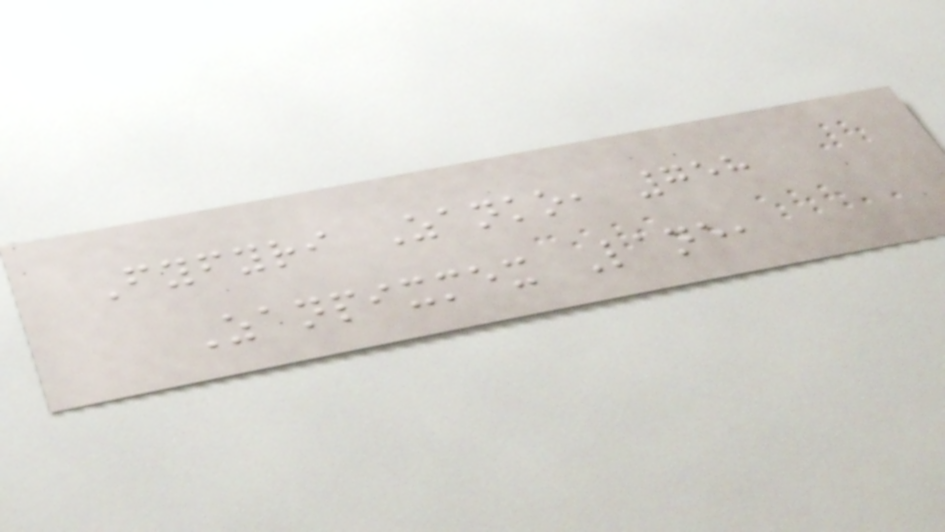Fyfyri Zanko, 758
Zanpixmex Lane,
